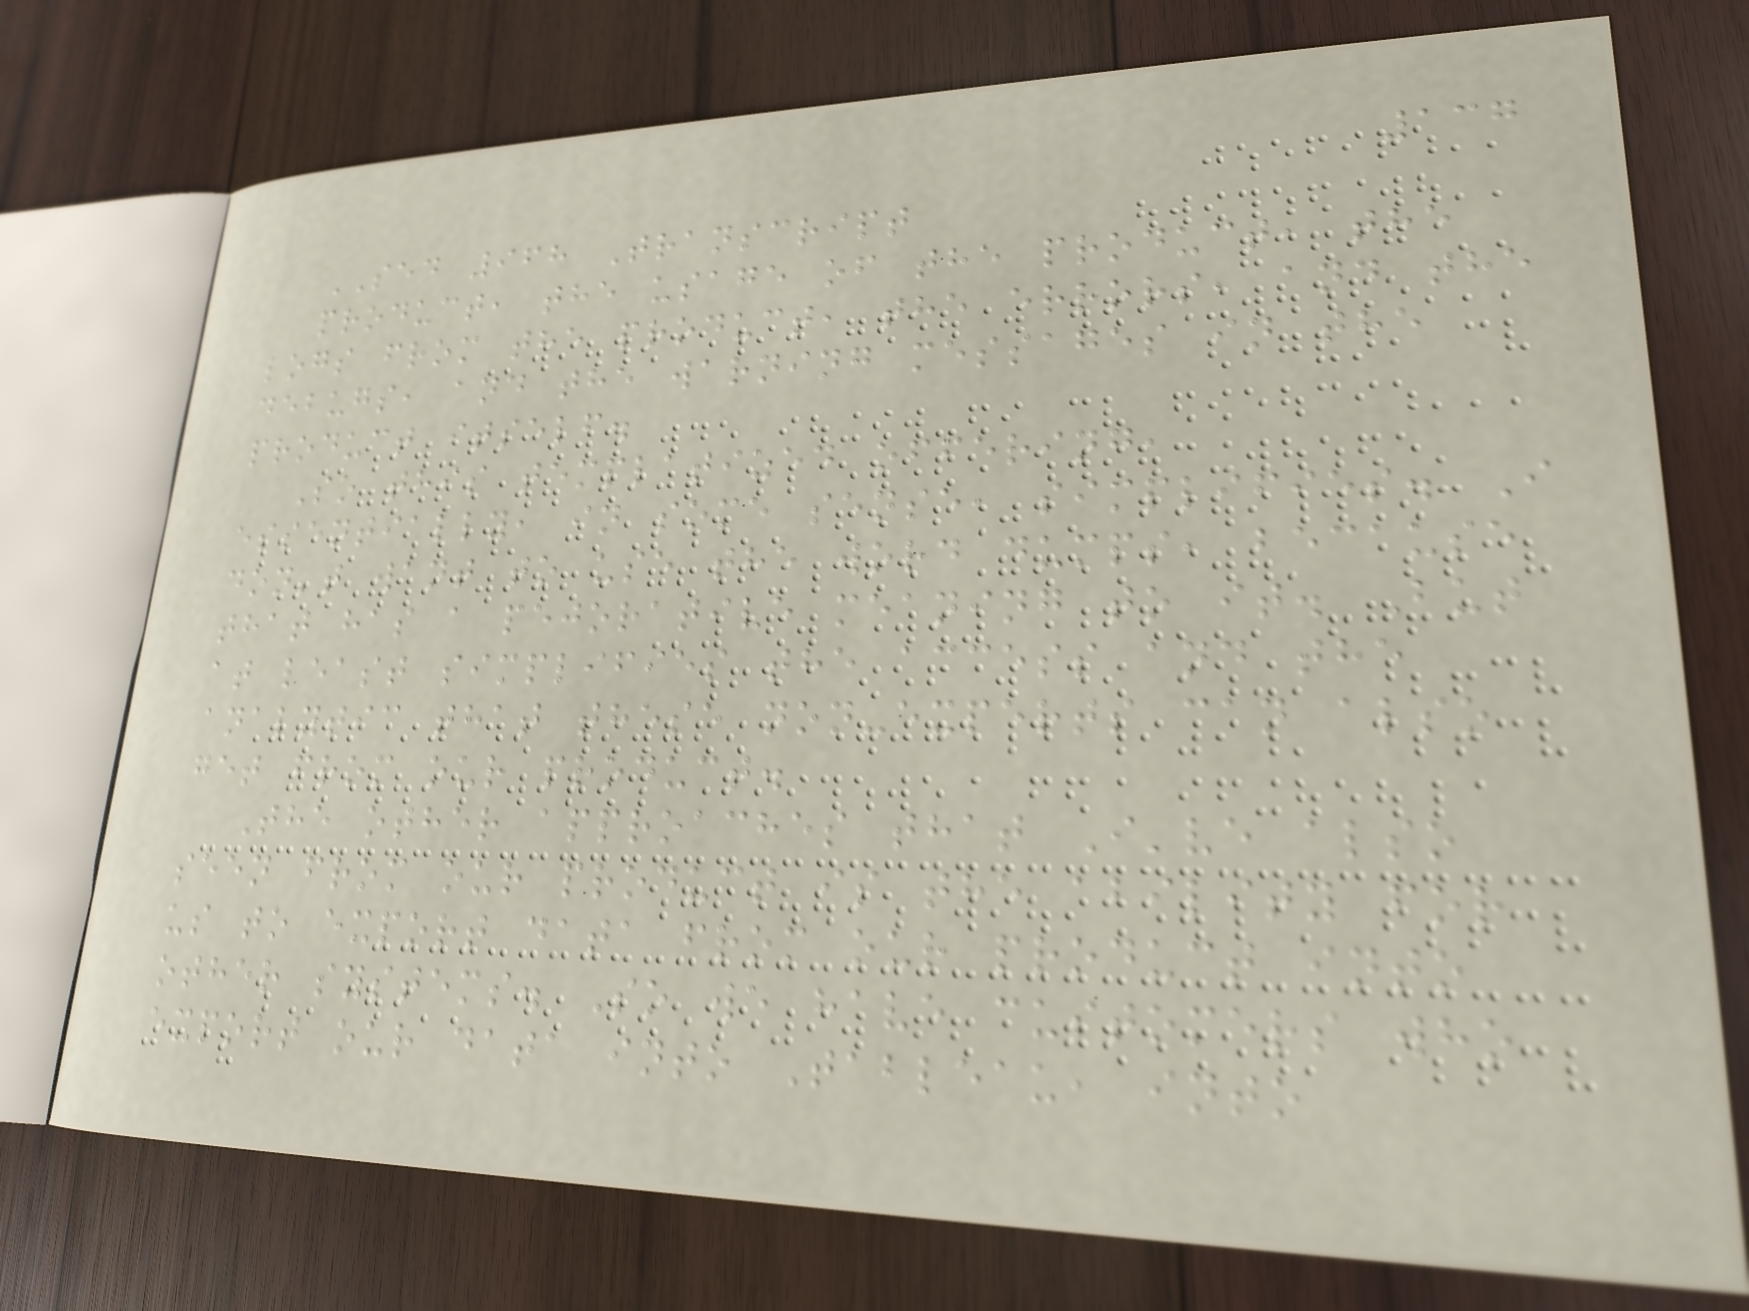137
SED 968 Transcript
product, the usage of the product, the
logs from the product, the errors, and the
debugs, and the warning messages in the
product itself.
So this templatized offering,
essentially, in some sense, simplifies. I
don't want to use the word dumps, because
that has a pejorative meaning to it. But
at least simplifies the access and the
analytic that these non-experts can also
get from our product.
The other approaches that I've also
seen from our product is the ability for
us to export data from our product into
other systems. So we have customers who
export our data into Tableau, into
